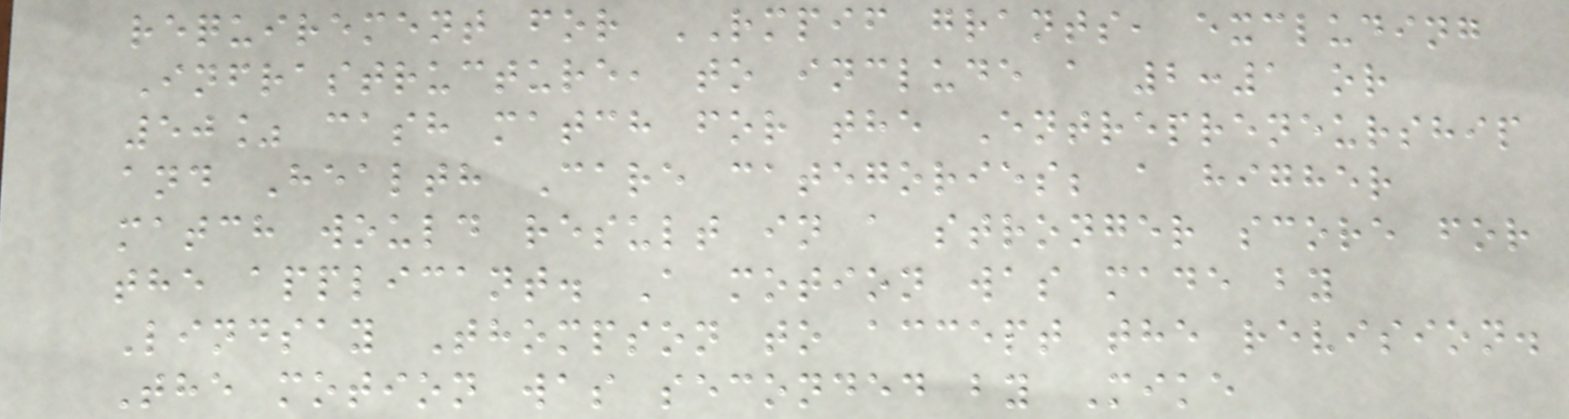requirement for RMPIF grants, excluding
Infrastructure, to include a 2:1 or
50% cash match for the Entrepreneurship
and Health Care categories; a higher
match would result in a stronger score for
the applicant. A motion was made by
Lindsay Thompson to accept the revision.
The motion was seconded by Mike
